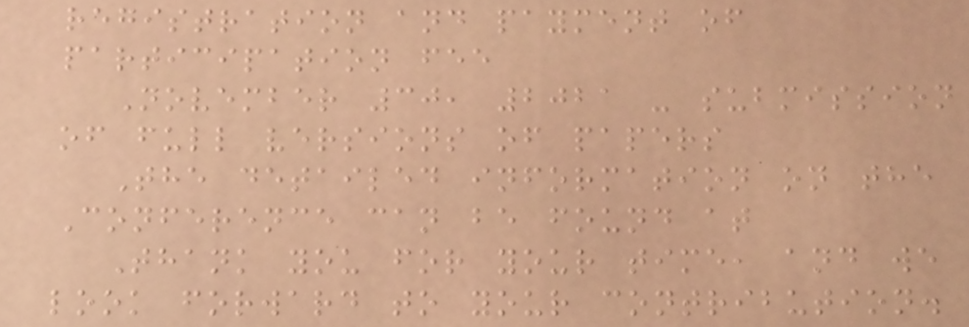registration and payment of
participation fee
November 30, 2021 - submission
of full versions of papers
The detailed information on the
Conference can be found at
Thank you for your time, and we
look forward to your contribution.
